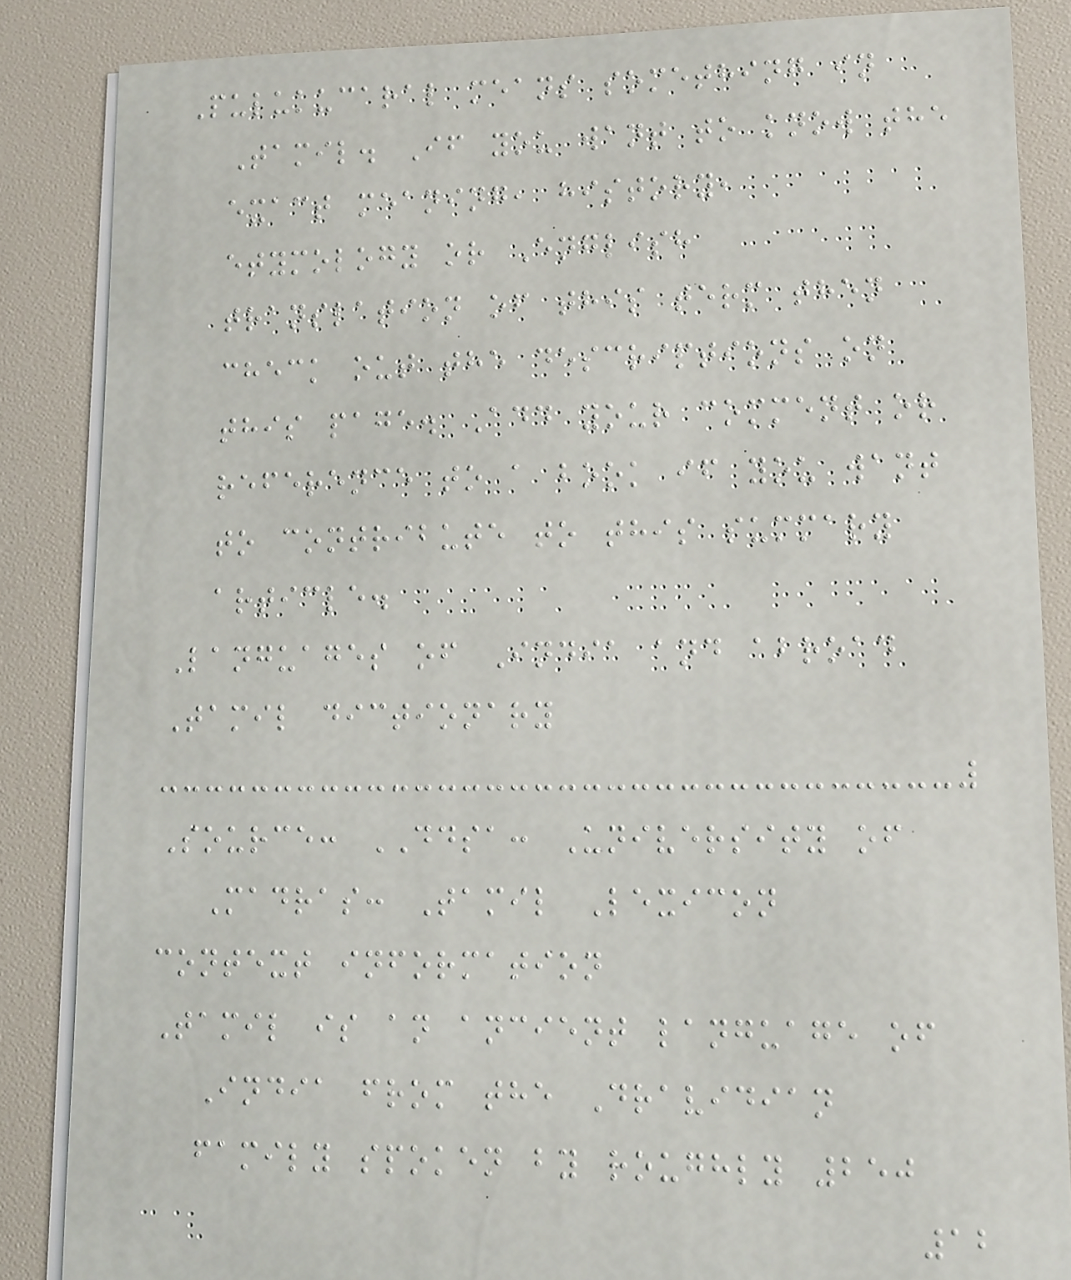Pulukucaral means something in
Tamil. If you want to know the
exact meaning, history,
etymology or English
translation of this term then
check out the descriptions on
this page. Add your comment or
reference to a book if you want
to contribute to this summary
article.
Languages of India and abroad
Tamil dictionary
Source: DDSA: University of
Madras: Tamil Lexicon
context information
Tamil is an ancient language of
India from the Dravidian
family spoken by roughly 250
12
